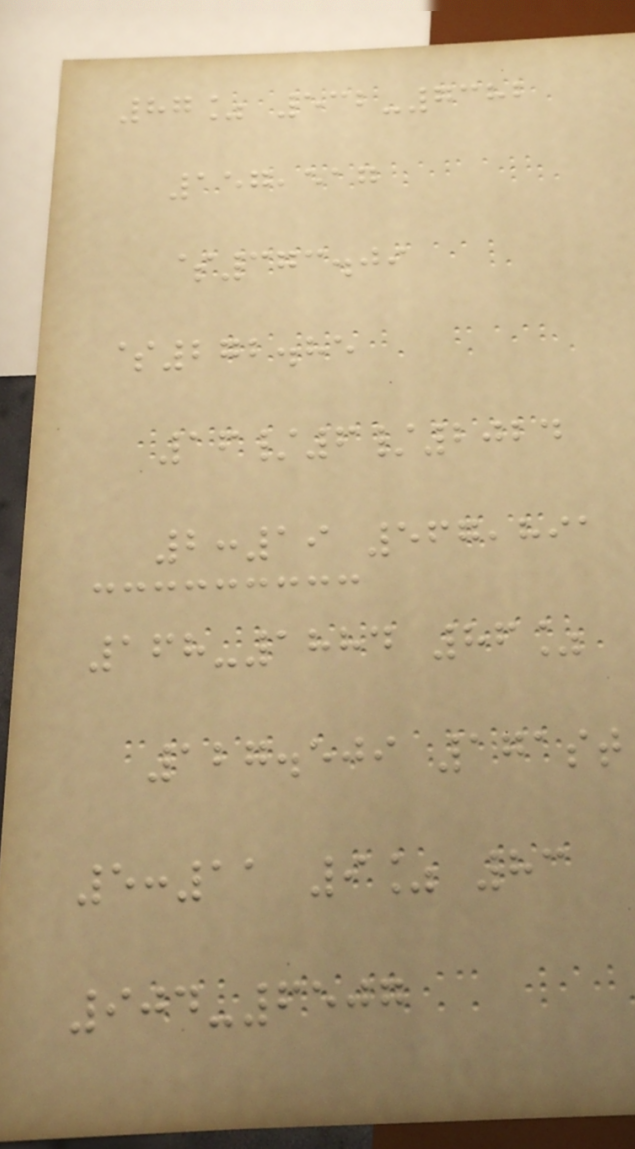87% 532-7382
157,517
$373.09
$272.85
16/6/2024
2:19 567,891
168-1884 86%
127.509 171st
5:11 9% 83
904-6507
